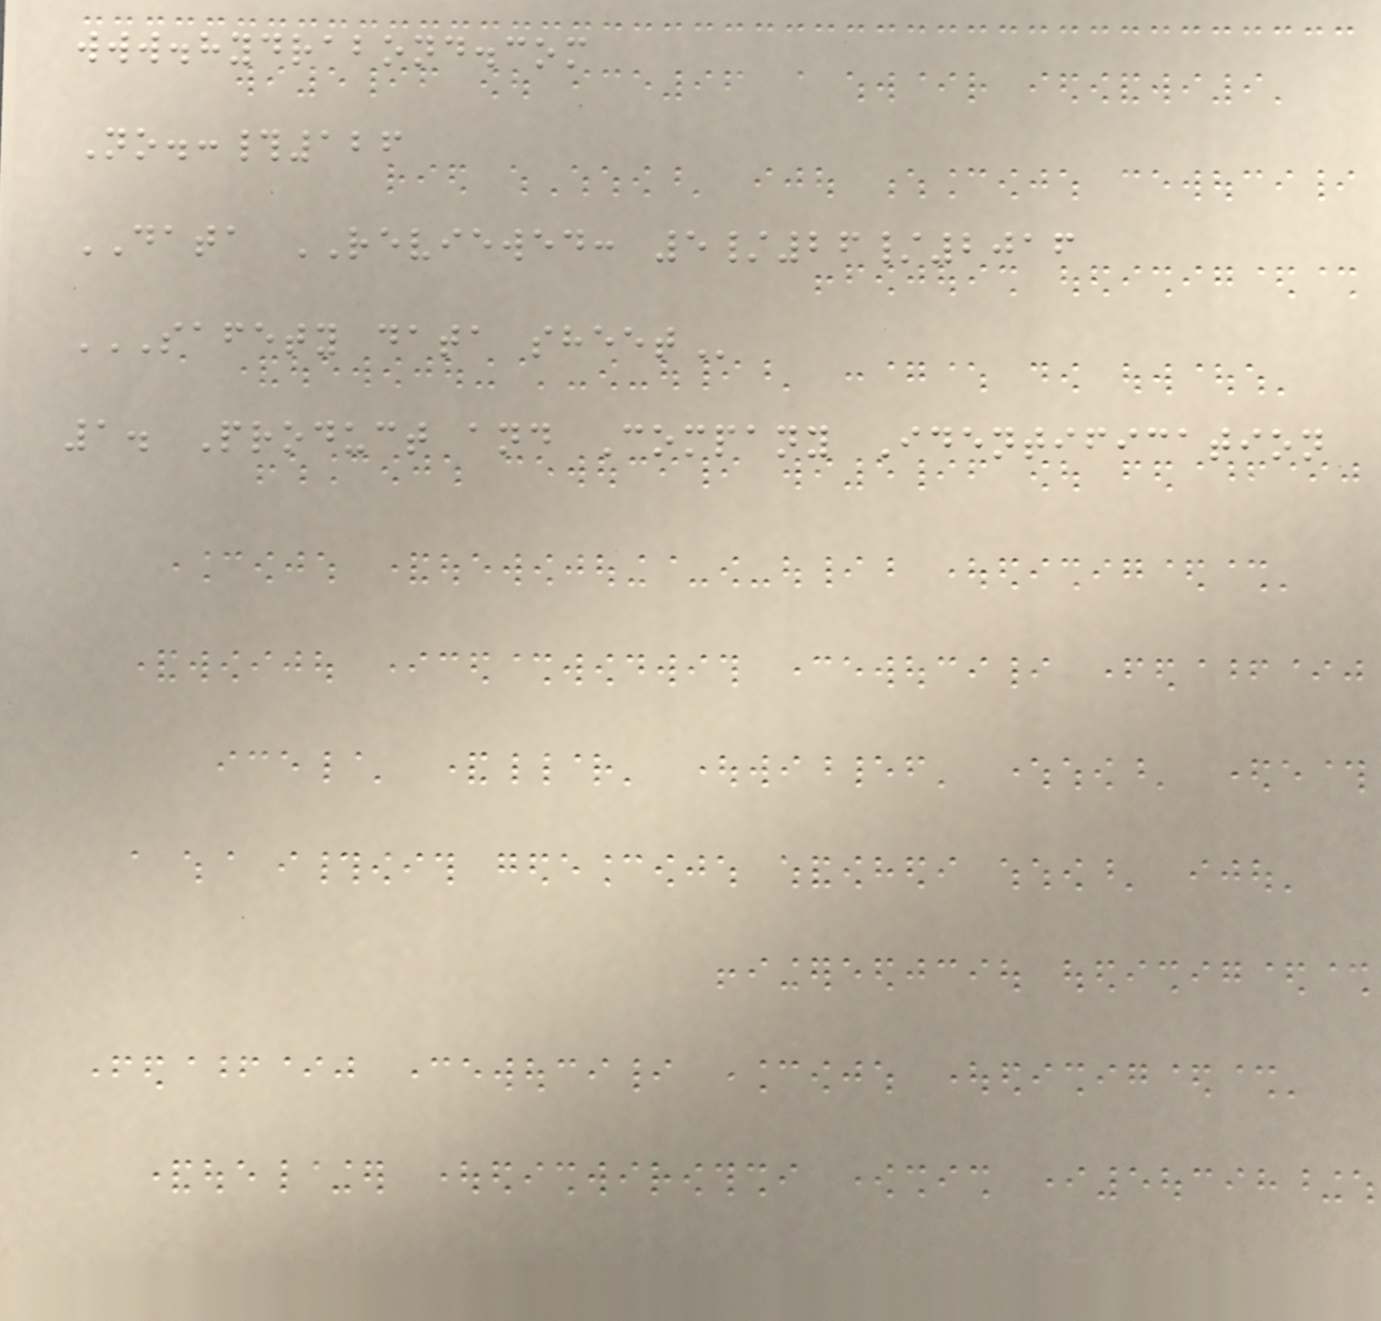www.hydrabond.com
No.:#126
DATA REVIEWED: 5/26/2016
SAFETY DATA SHEET
1. Product and Company Identification
